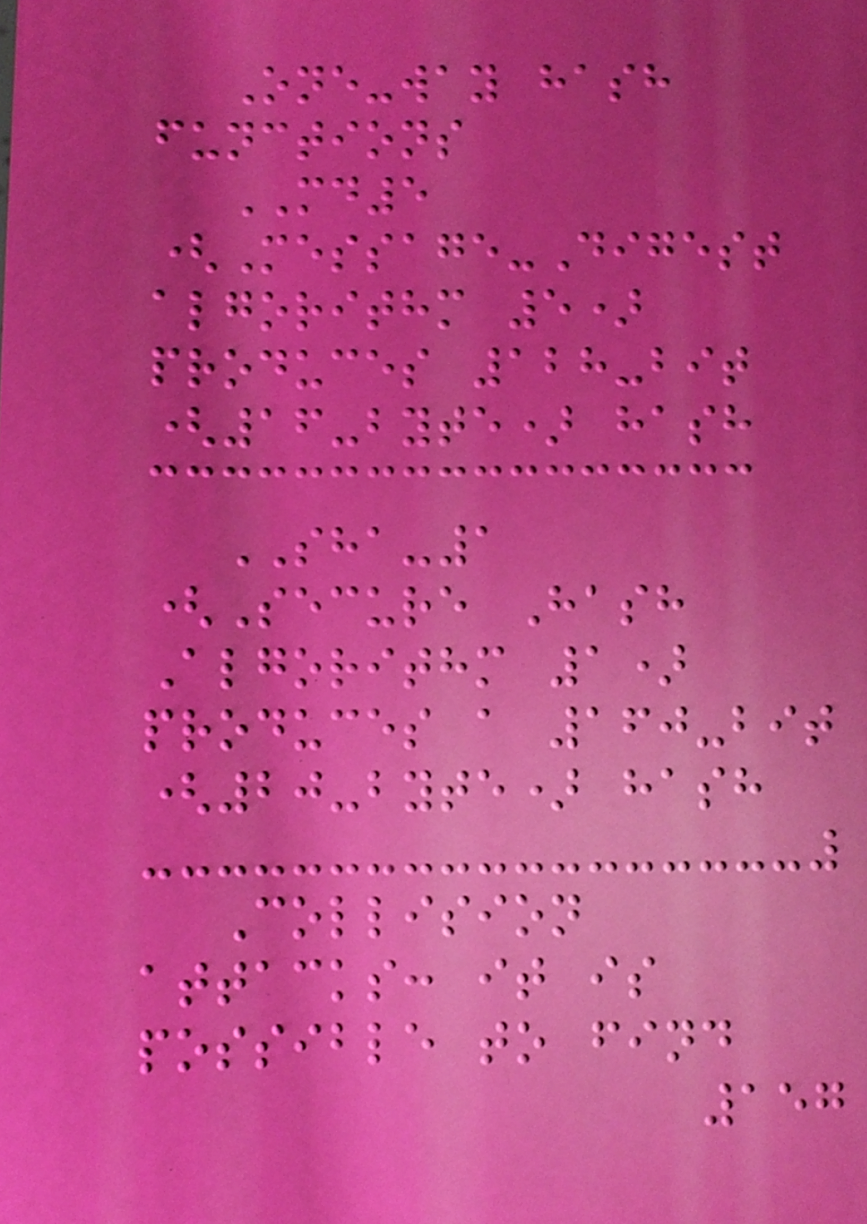One-way hash
functions
MD5
(Message-Digest
algorithm 5)
produces 128-bit
(16-byte) hash
SHA-1
(Secure Hash
Algorithm 1)
produces a 160-bit
(20-byte) hash
Collision
attacks: it is
possible to find
157
